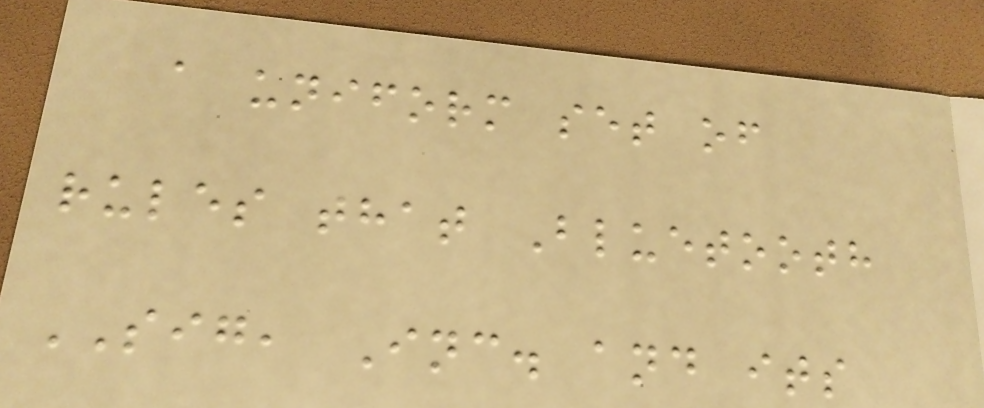a uniform set of
rules that Bluetooth
SIG, Inc. and its
